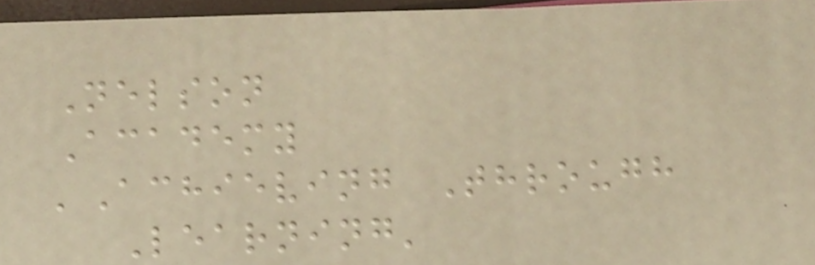Nelson
Academy
'Achieving Through
Learning'
